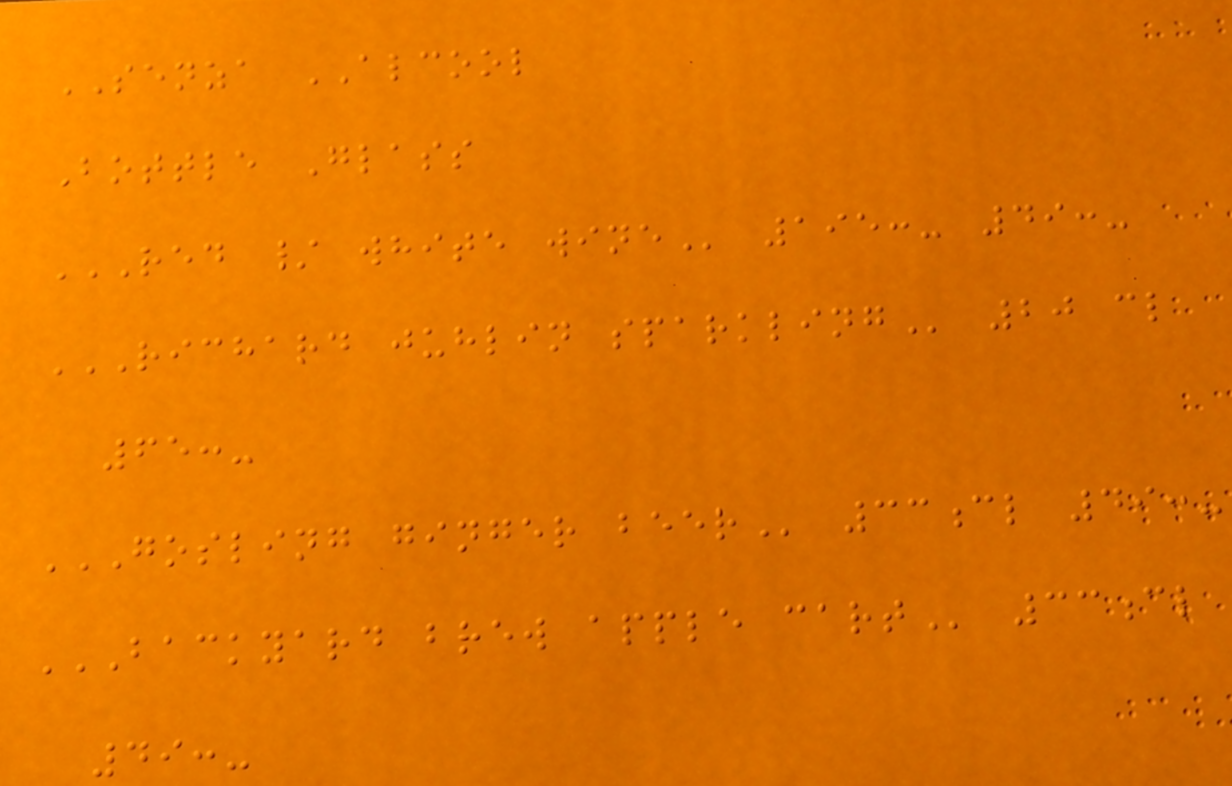SENZA ALCOOL
Bottle Glass
RED / WHITE WINE 195:- 49:-
RICHARD JUHLIN SPARKLING 20 cl
65:-
GOSLING GINGER BEER 33cl 49:-
BACKYARD BREW APPLE CART 33cl
49:-
